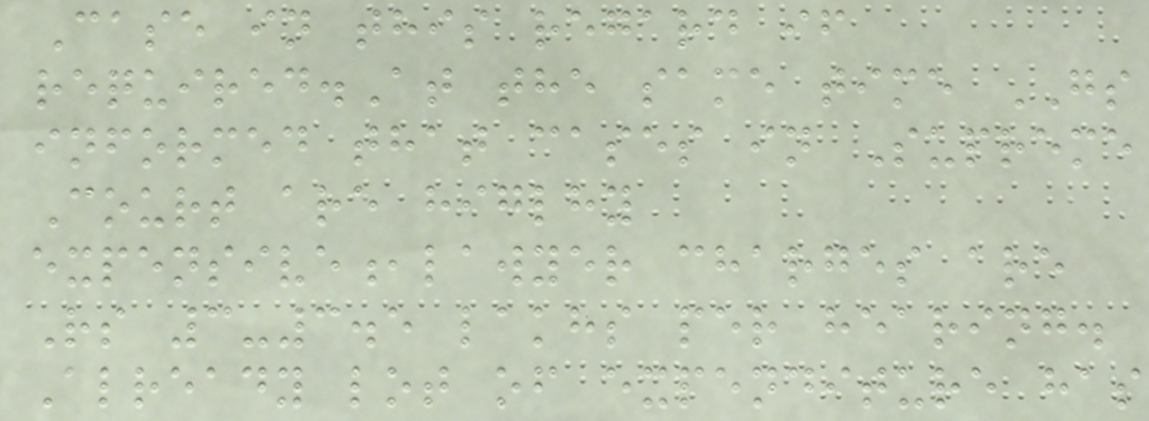Case in this regard if
required.At the same time GS
informed that cases in Supreme
Court are higlhy
expensive,lawyer charges are
Rs 3-3.5 lakhs per hearing.
Already lot of expenditure has
